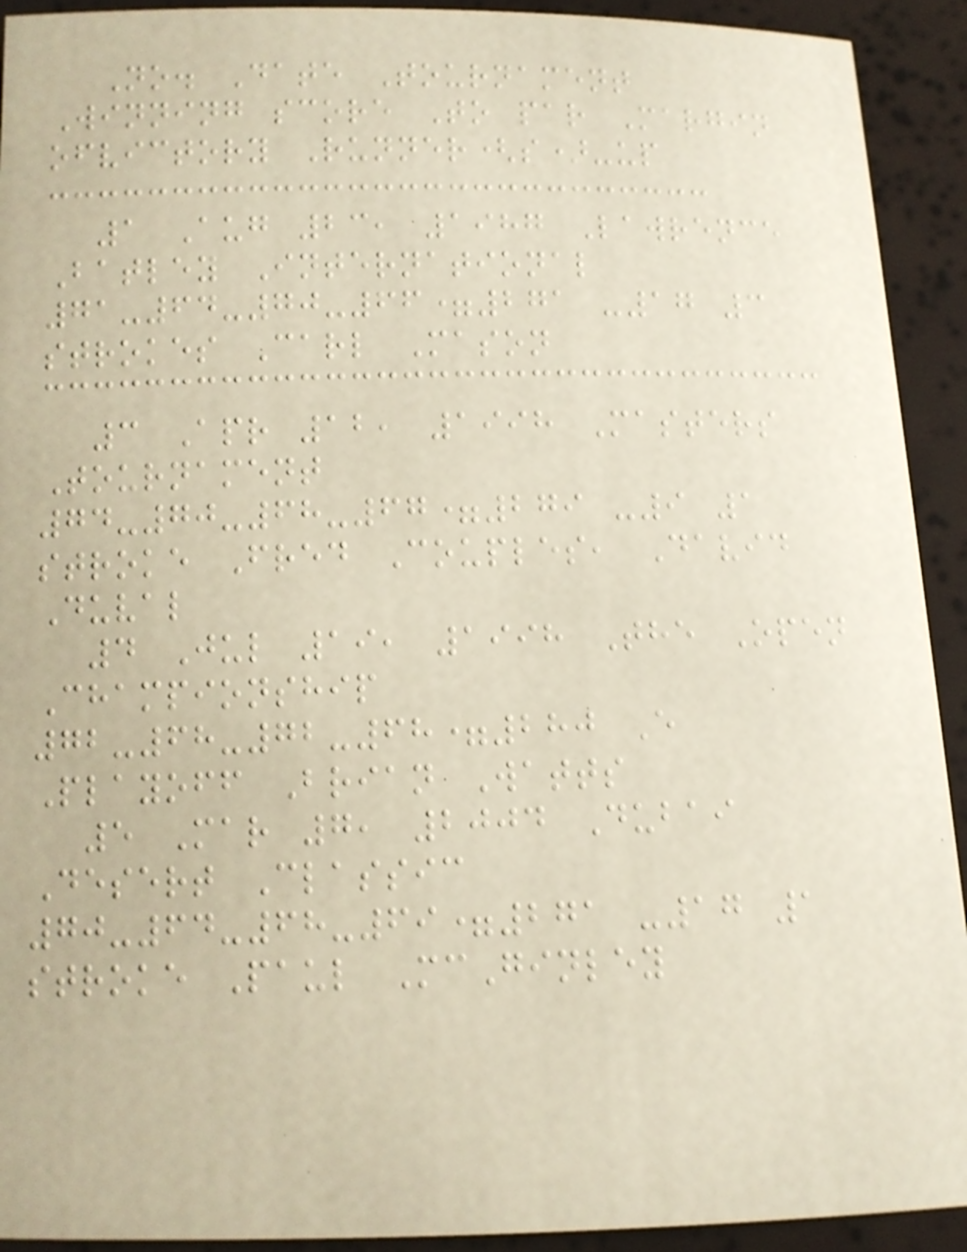No. Date Tournament
Winning score To par Margin
ofvictory Runner(s)-up
1 Aug 23, 1987 Lawrence
Batley International
71-64-70-66=271 -17 3
strokes Carl Mason
3 Apr 12, 1998 Masters
Tournament
74-70-68-67=279 -9 1
stroke Fred Couples, David
Duval
4 Jul 19, 1998 The Open
Championship
72-68-72-68=280 E
Playoff Brian Watts
5 Mar 7, 2004 Dubai
Desert Classic
70-64-68-69=271 -17 1
stroke Paul McGinley
